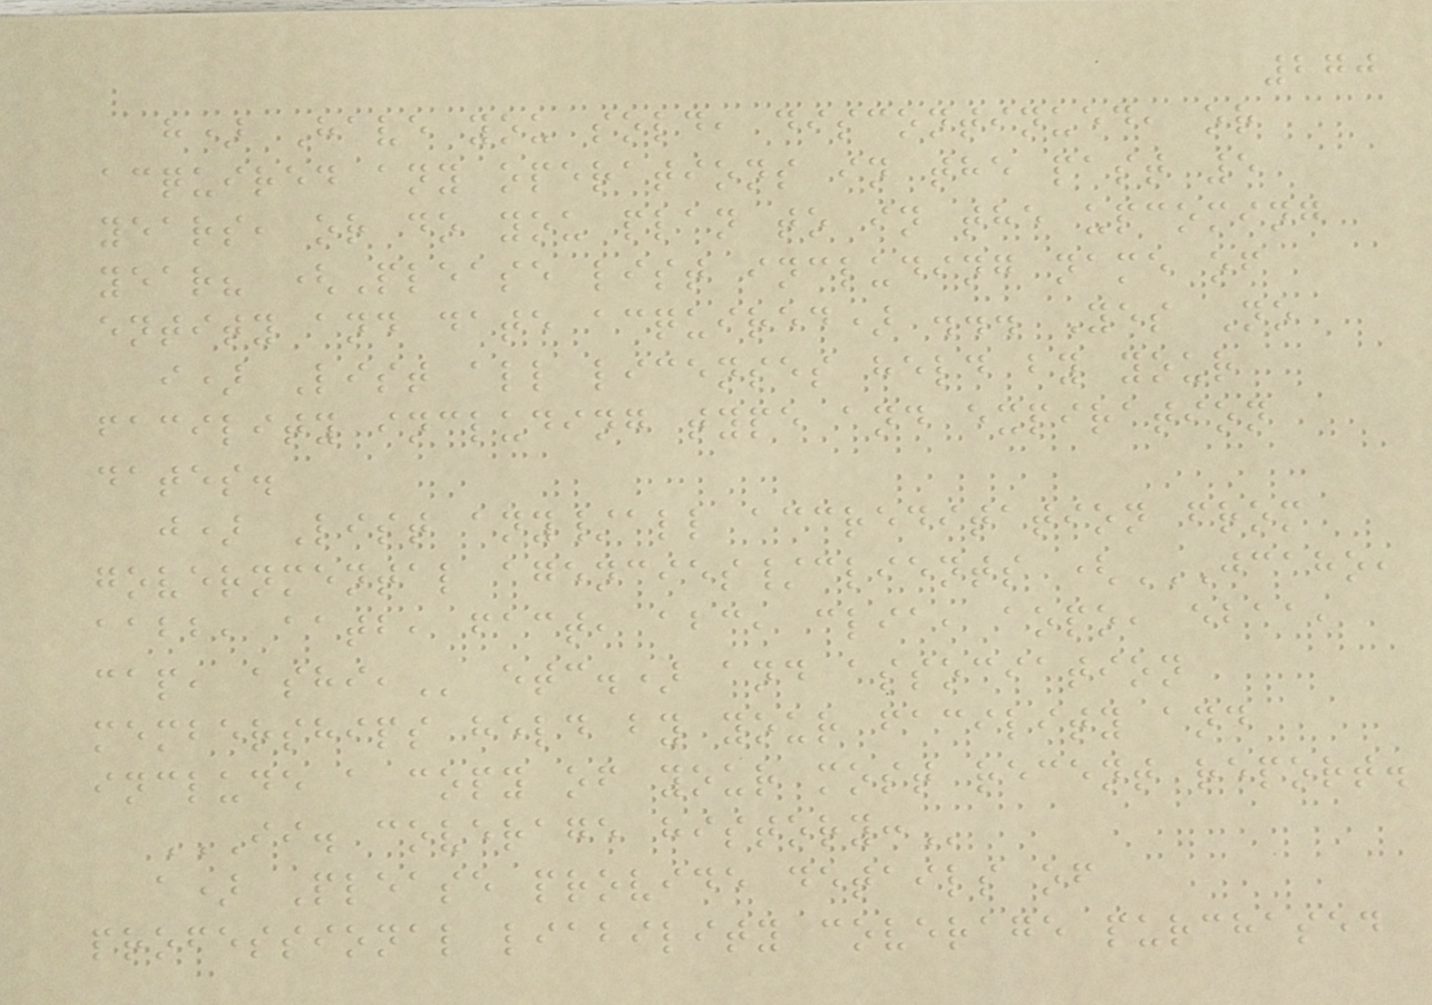270
h) Have you sold, discontinued, or
acquired any operations in the past 5
years, or do you plan to in the upcoming
year? (Please list including name of
entity and date acquired) ... Yes No
i) List all licenses held by your
facility including type and expiration
dates.
j) List any/all accreditation from
governmental agencies/clients (JCAHO,
AABB, AATB, FACT, ABC, CLIA, AOPO, EBAA,
CAP, ASHI, etc.) and association
memberships held by your facility and
include a copy of your most recent report.
II. COVERAGE HISTORY:
a) Please provide details of
professional liability coverage purchased
